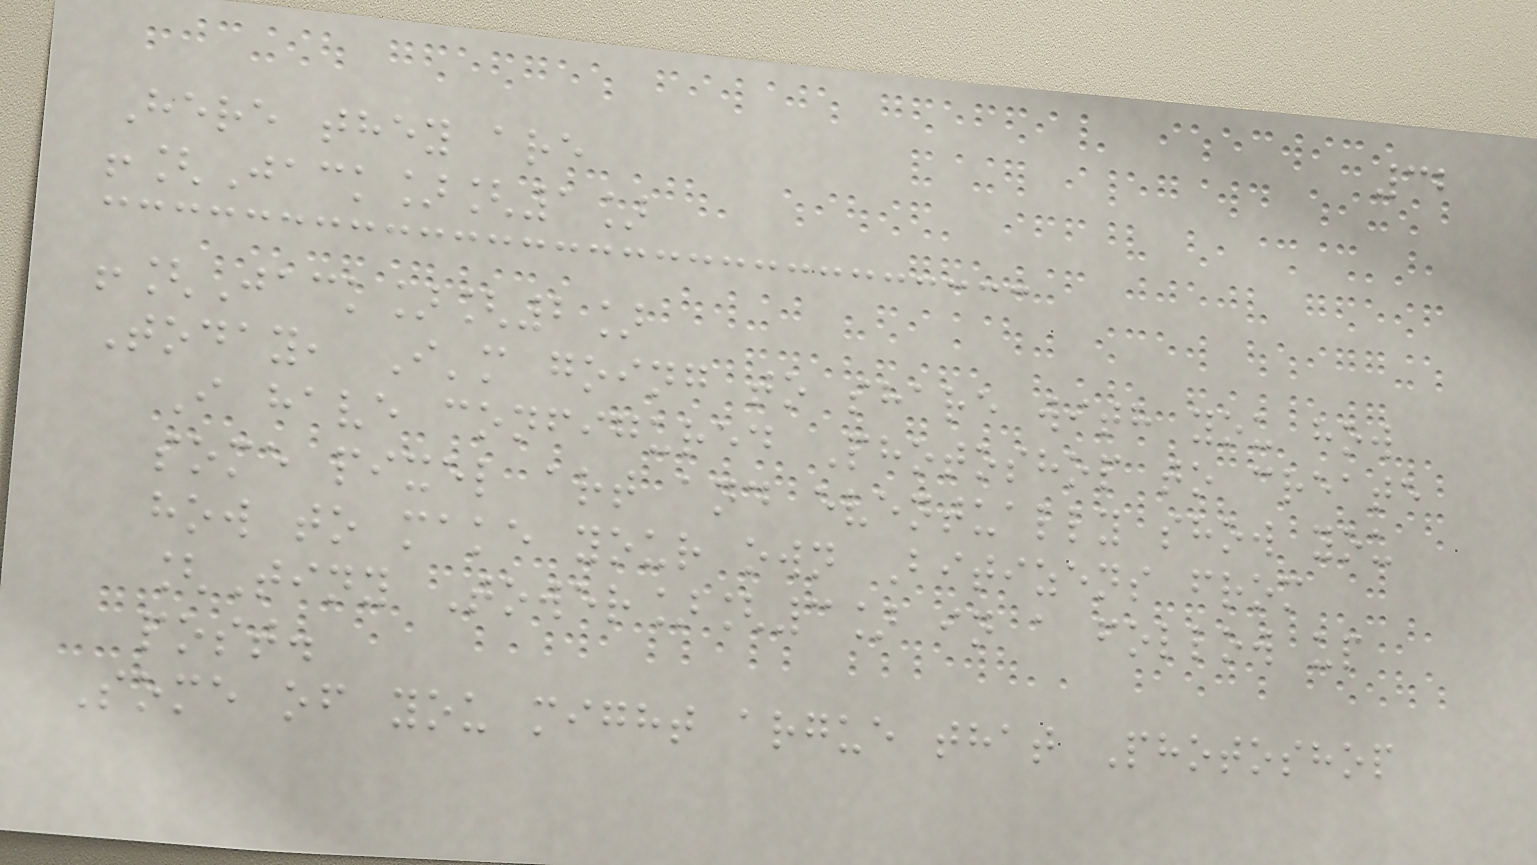32
Here they are
![Jack][1]
![Jack][2]
Today, I'm going to share with you how
I have configured Photoshop to create
some pixel art and eventually show you
how to make your own Bitizens from
[Tiny Tower][3] in a follow up
post.
Some of you might argue that Photoshop
